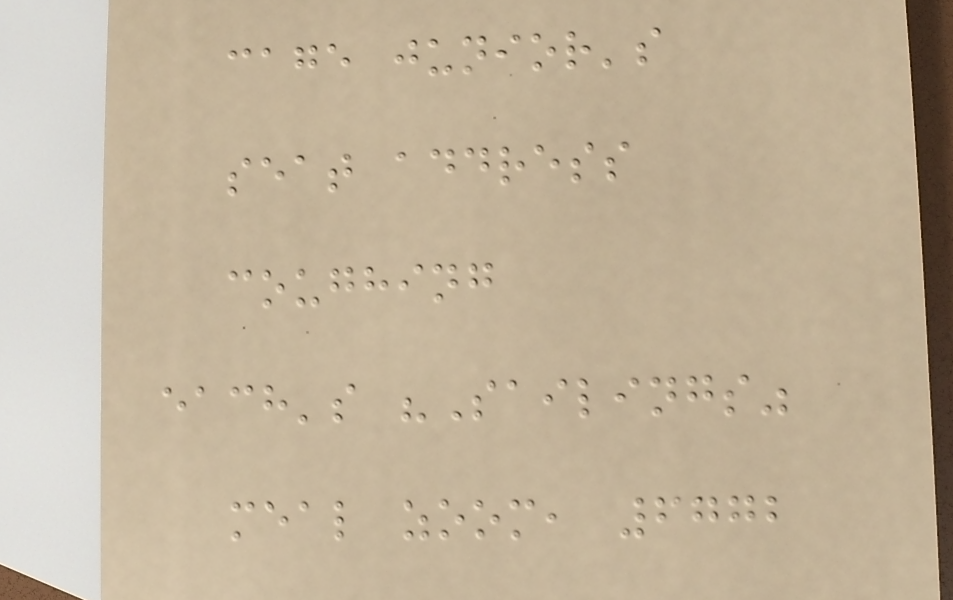cage junior's
seat address
coughing
each's "Sailings"
meal zoom, 6772
